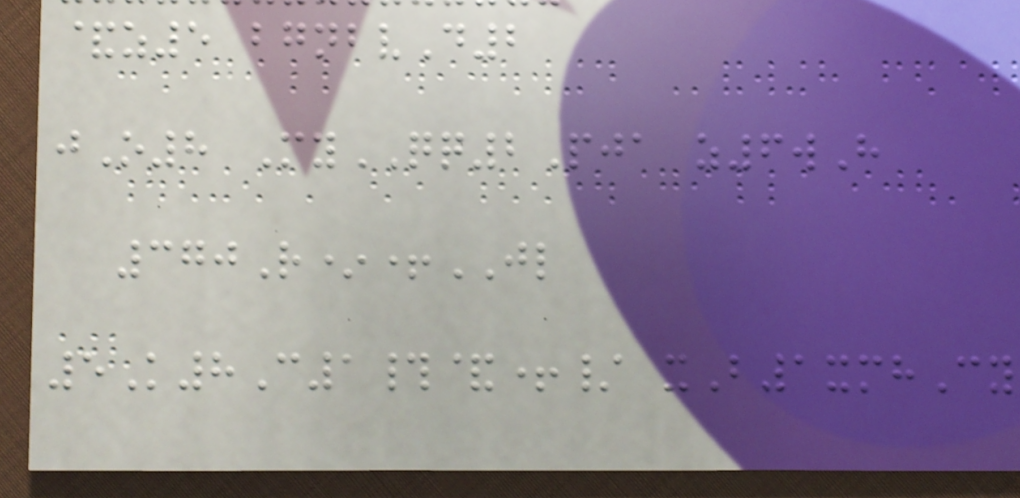&z5 bgnbvD2
jO8 MyQQ2Pja z6wH
370R*+JL
5K8C1#&+/ xB1xmhCy
